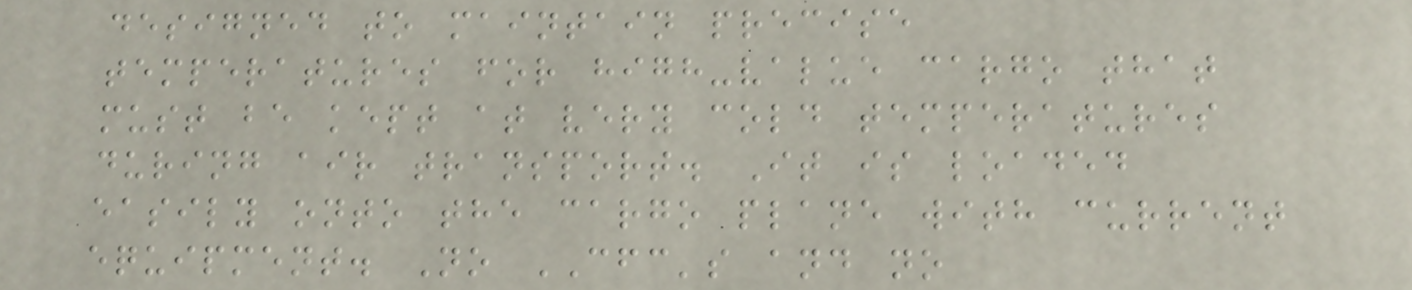designed to maintain precise
temperatures for high-value cargo that
must be kept at very cold temperatures
during air transport. It is loaded
easily onto the cargo plane with current
equipment. No CFC's and no
